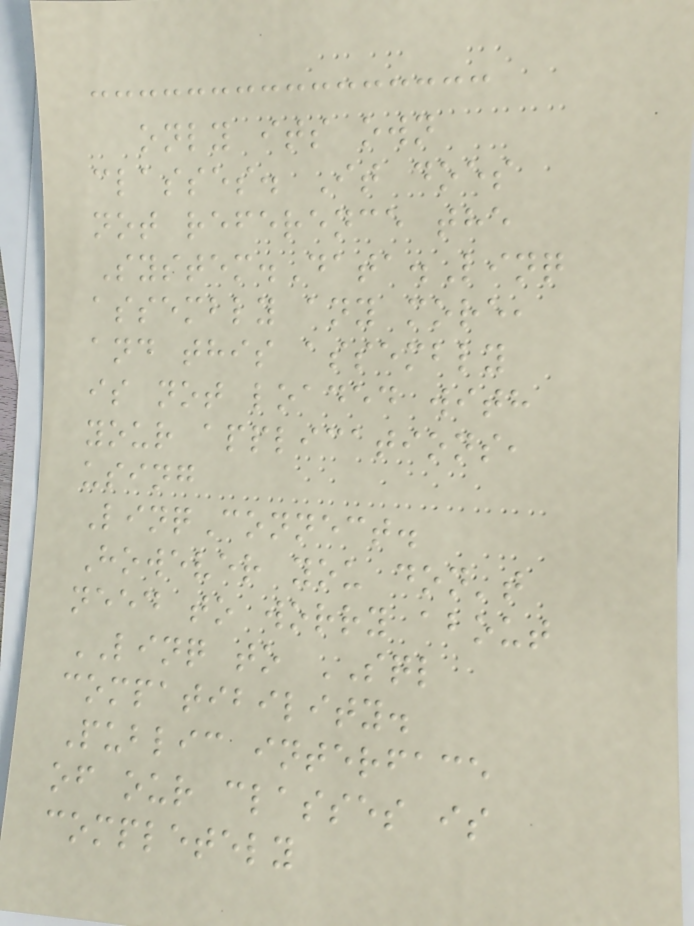only its own
classes. It does
not reference the
System.Data.Linq
assembly any more,
and this assembly
is not loaded with
your applications,
using
LinqConnect.
However you don't
need to worry about
LINQ to SQL
compatibility.
Public interface
of our classes is
completely
